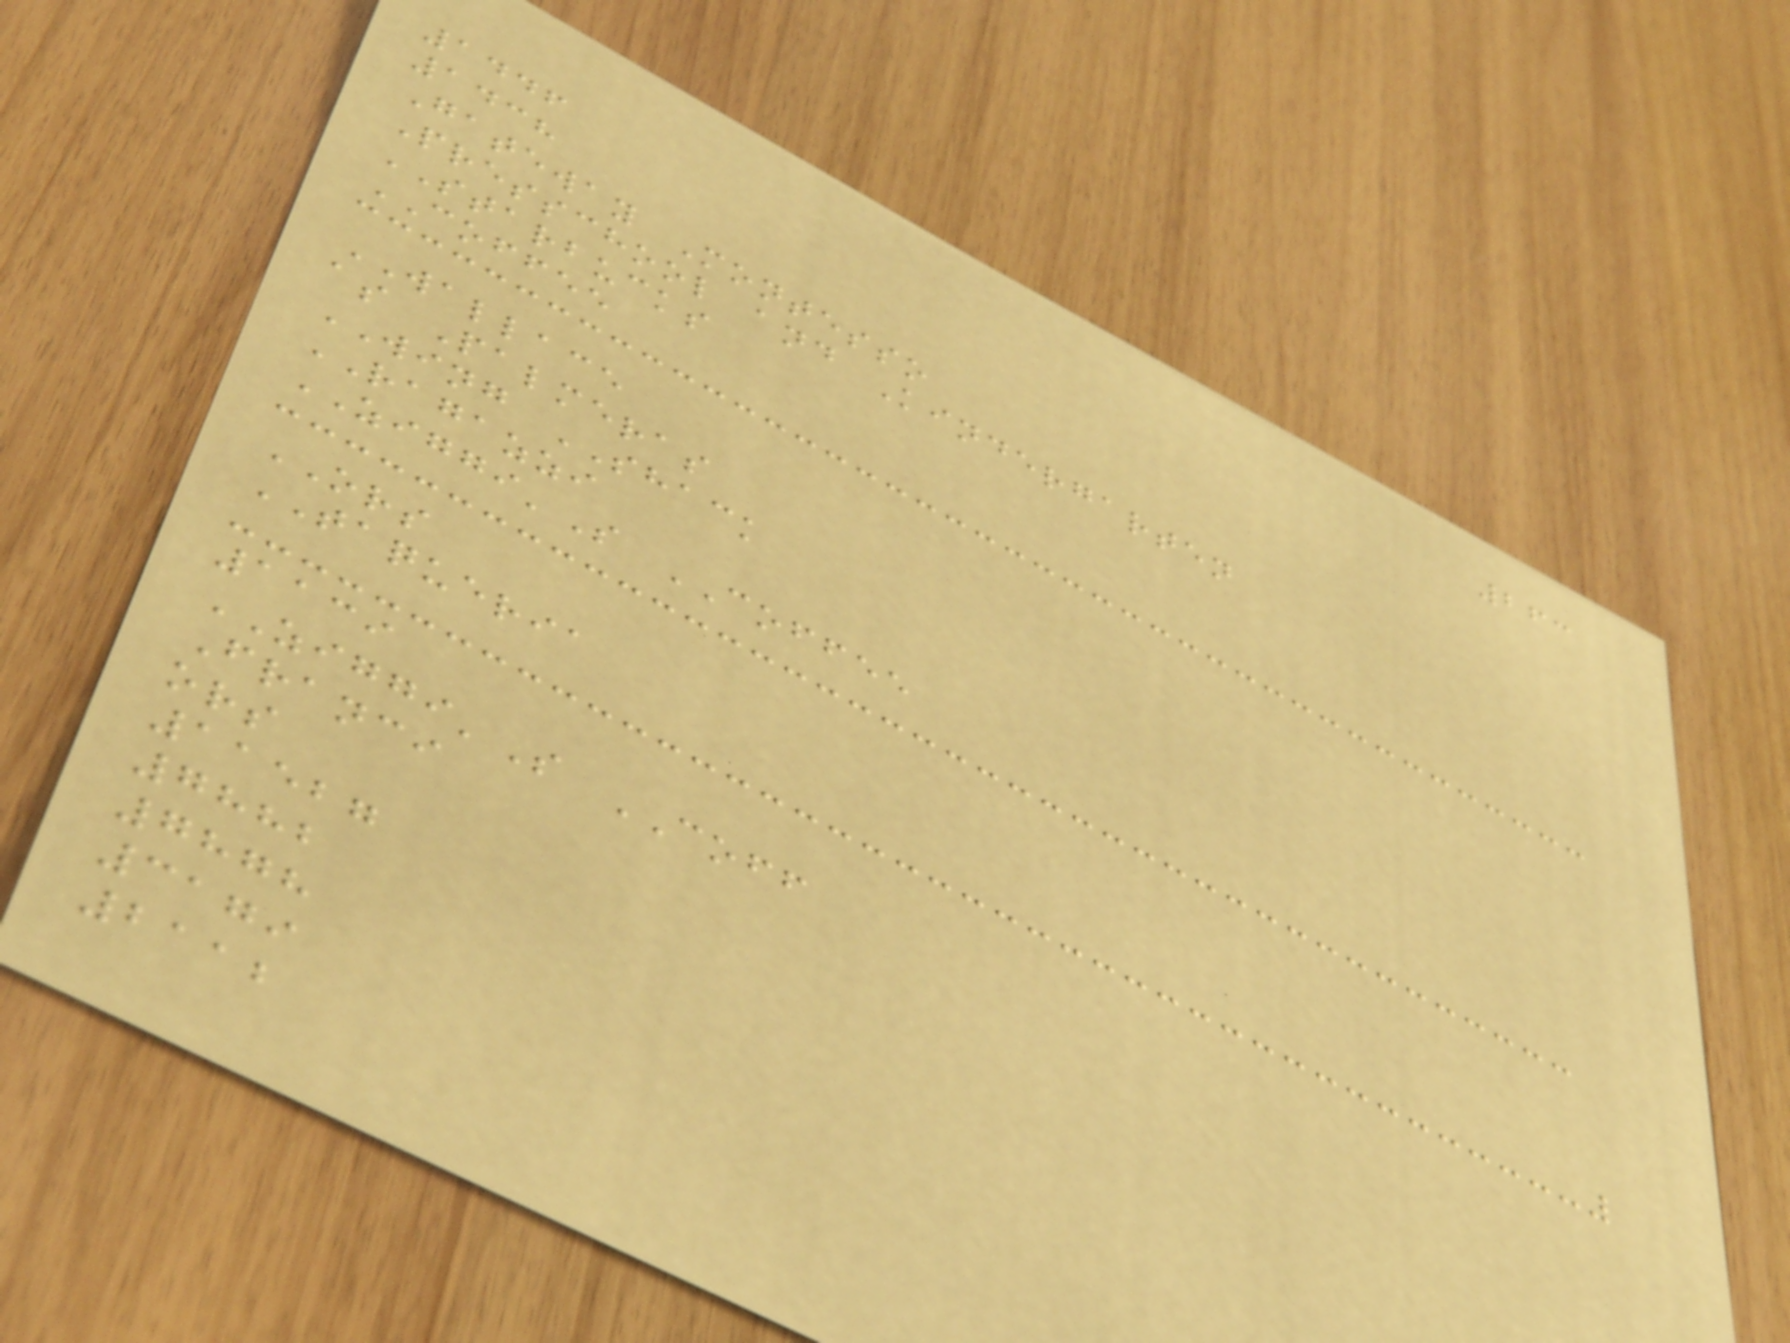263
1446
1438
Gateway Montesso
Presschool and Kindergarten
STARBUCKS
COFFEE
WALLACE
as Palmeras
WING SHACK
RAGAZZI
ZIGGI'S COFFEE
ORS
TAQUERIA
1139
ZIGGI'S COFF
Franci
ors
11527
7882
7878
3179
2112
